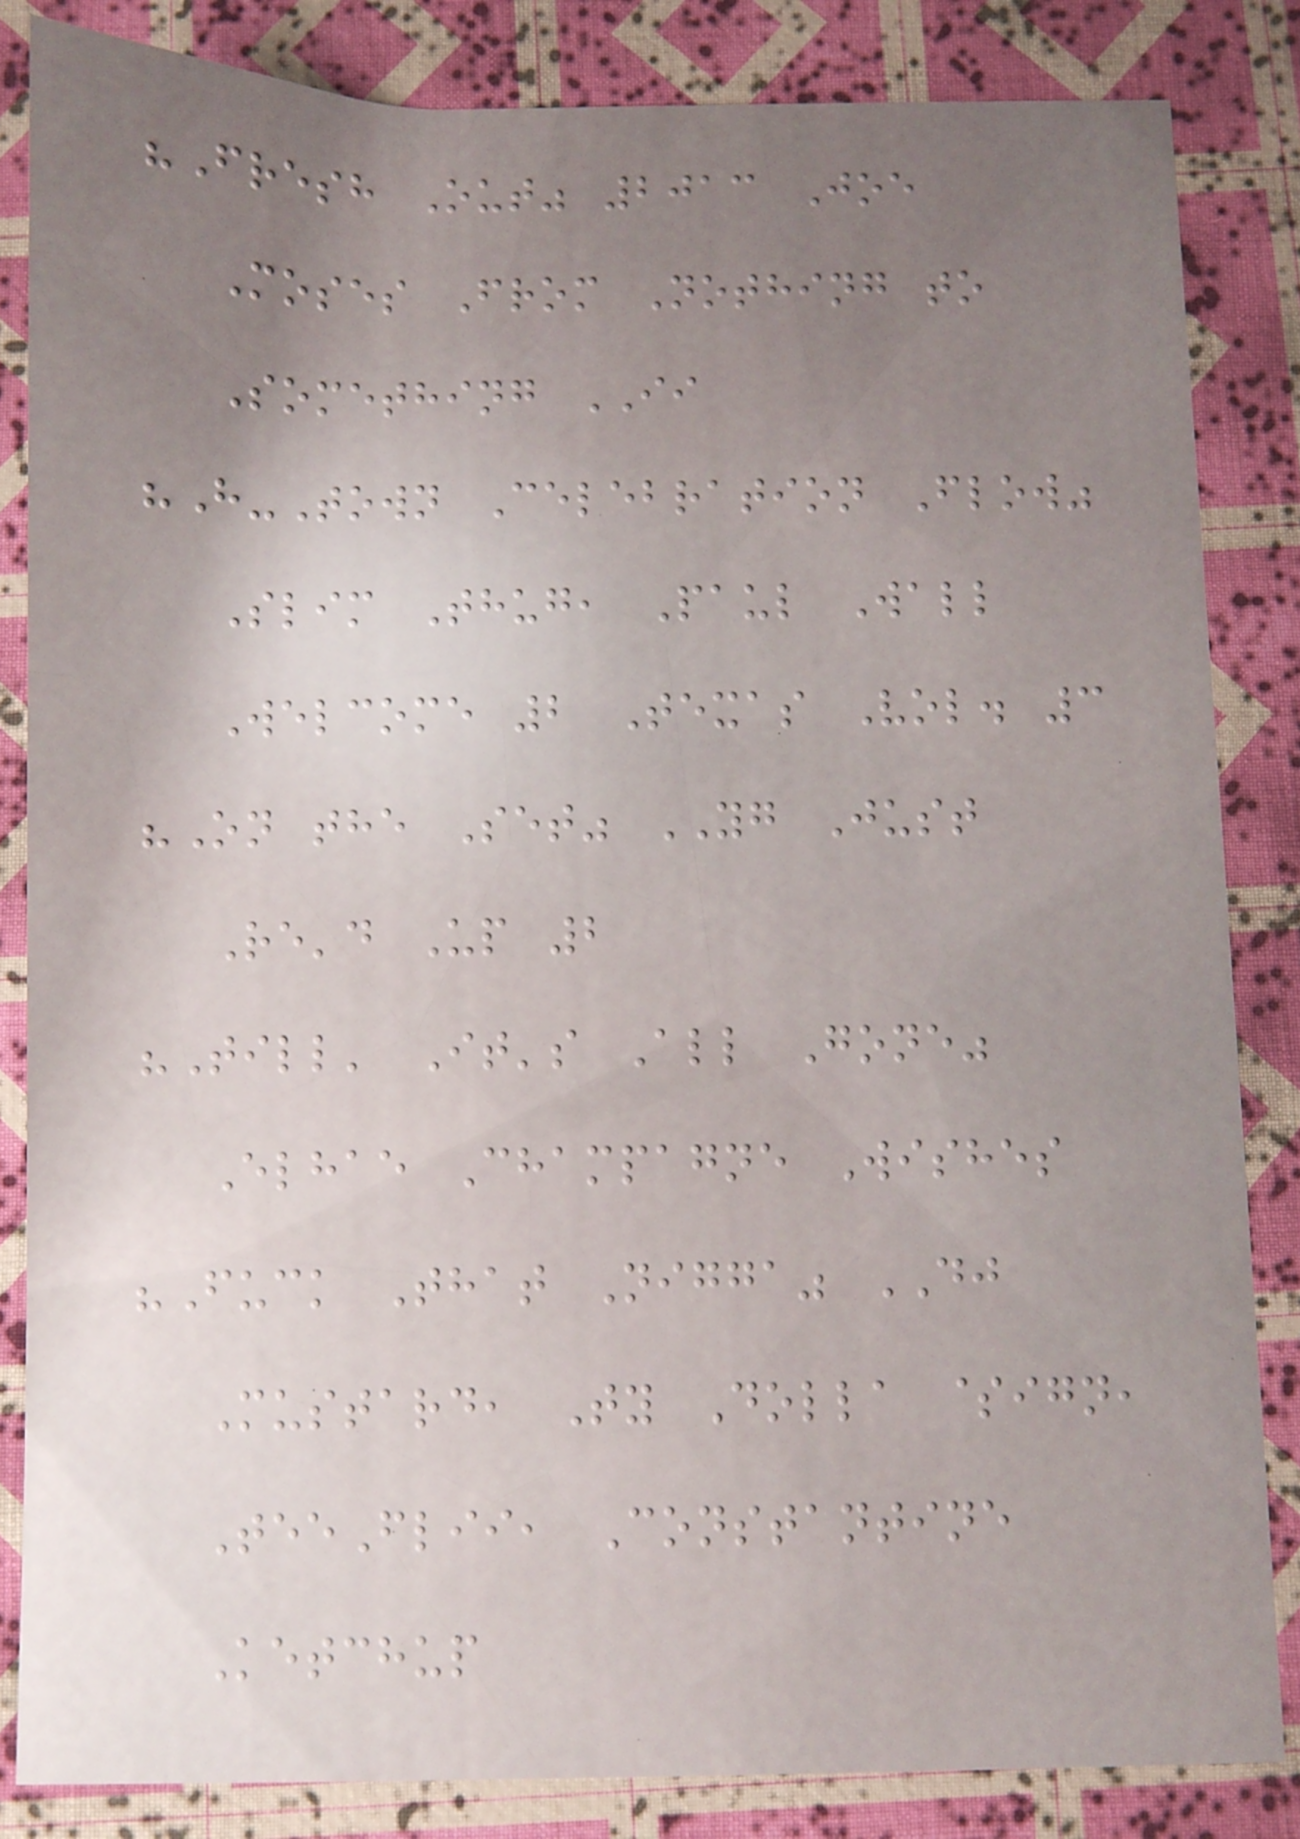"Fresh Out" 2013 Joe
Moses From Nothing to
Something II
"H-Town Celebration Flow"
Slim Thug, Paul Wall
Welcome 2 Texas Vol. 3
"On the Set" YG Just
Re'd Up 2
"Till' It's All Gone"
Elhae Champagne Wishes
"Fuck That Nigga" DJ
Mustard, Ty Dolla $ign,
TeeFlii, Constantine
Ketchup
